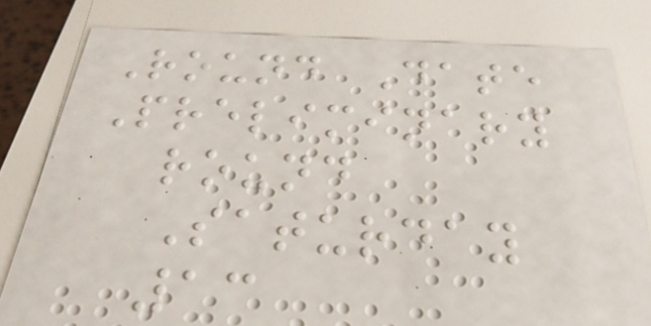Round Date
Preliminary
round
Saturday
13
